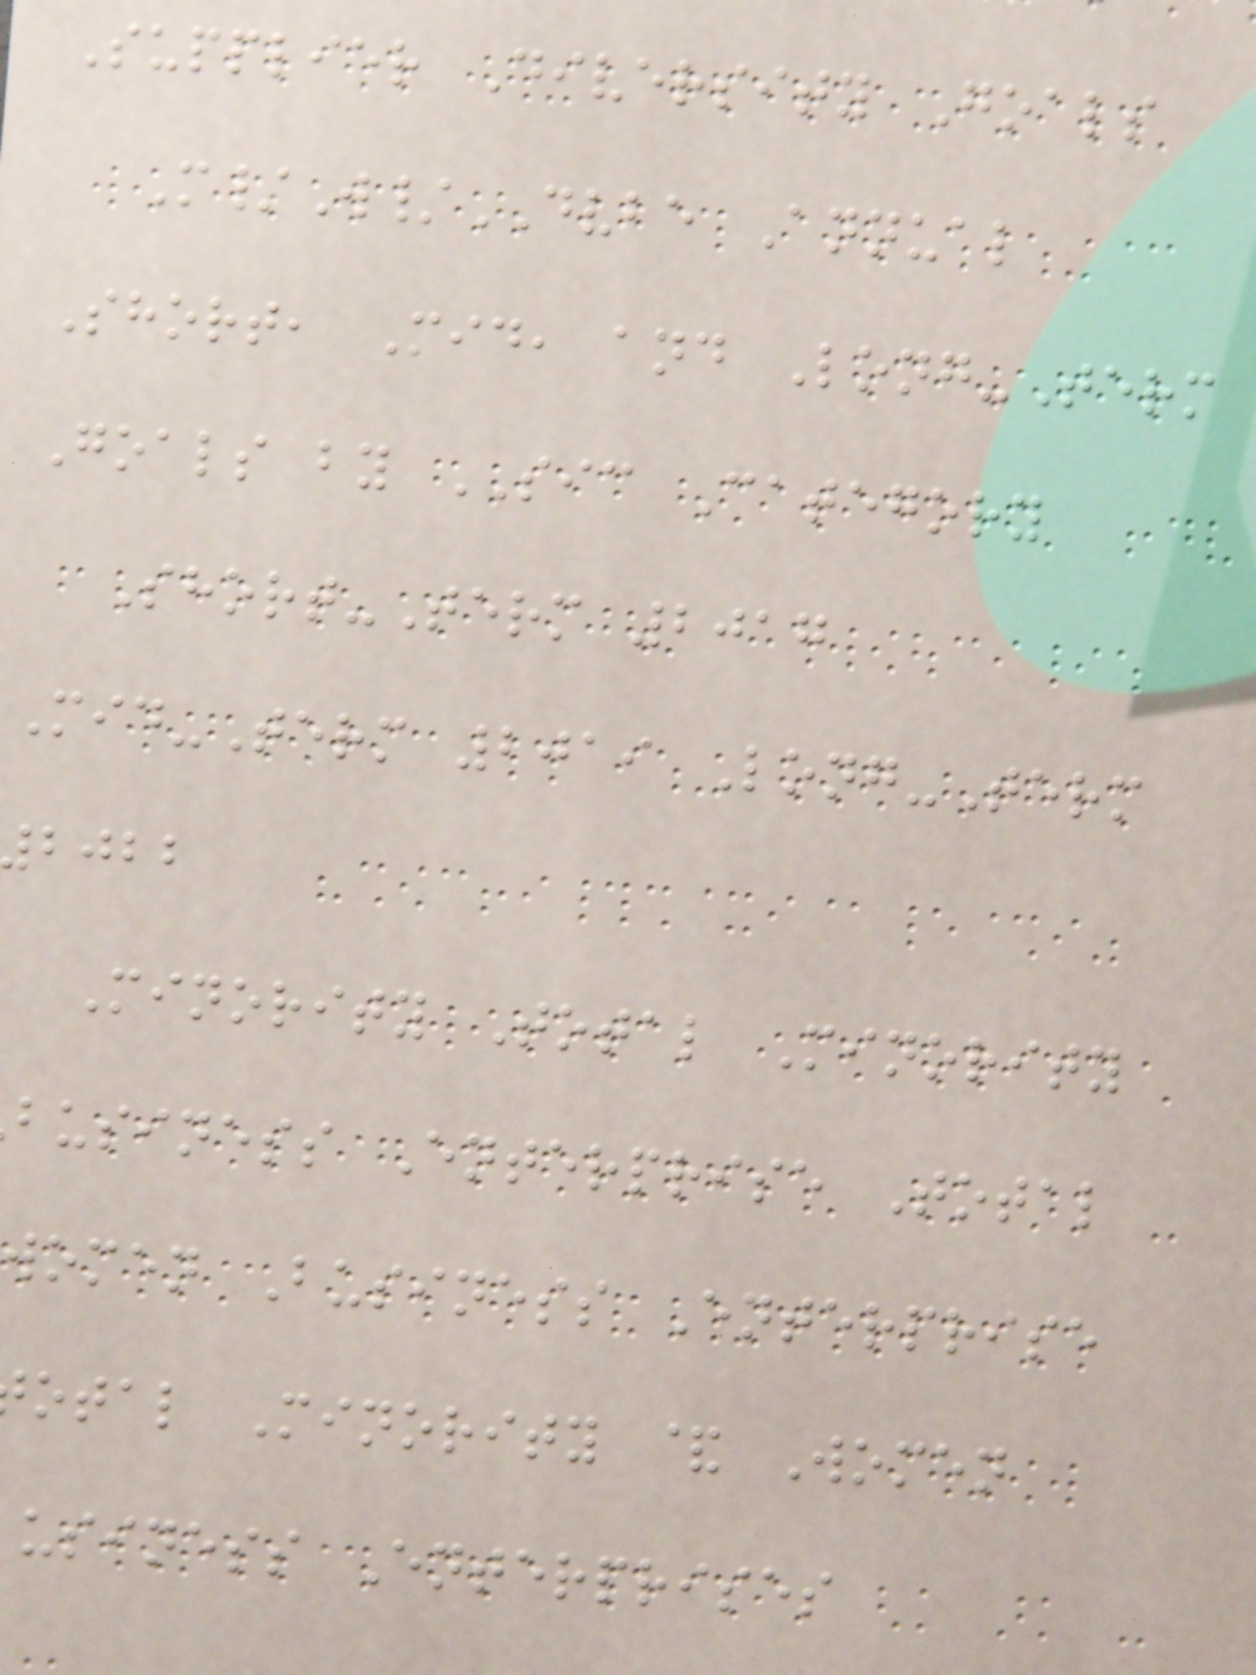Supplier Diversity Goals
M/W/DVBE Annual
Short, Mid, and Long-Term
Goals by SIC Category
Short-Term 2017
Mid-Term 2019 Long-Term
bjbb
Minority Total Minority
business Enterprise Total
women Business Enterprise
otal Minority & Women
usiness Enterprises
